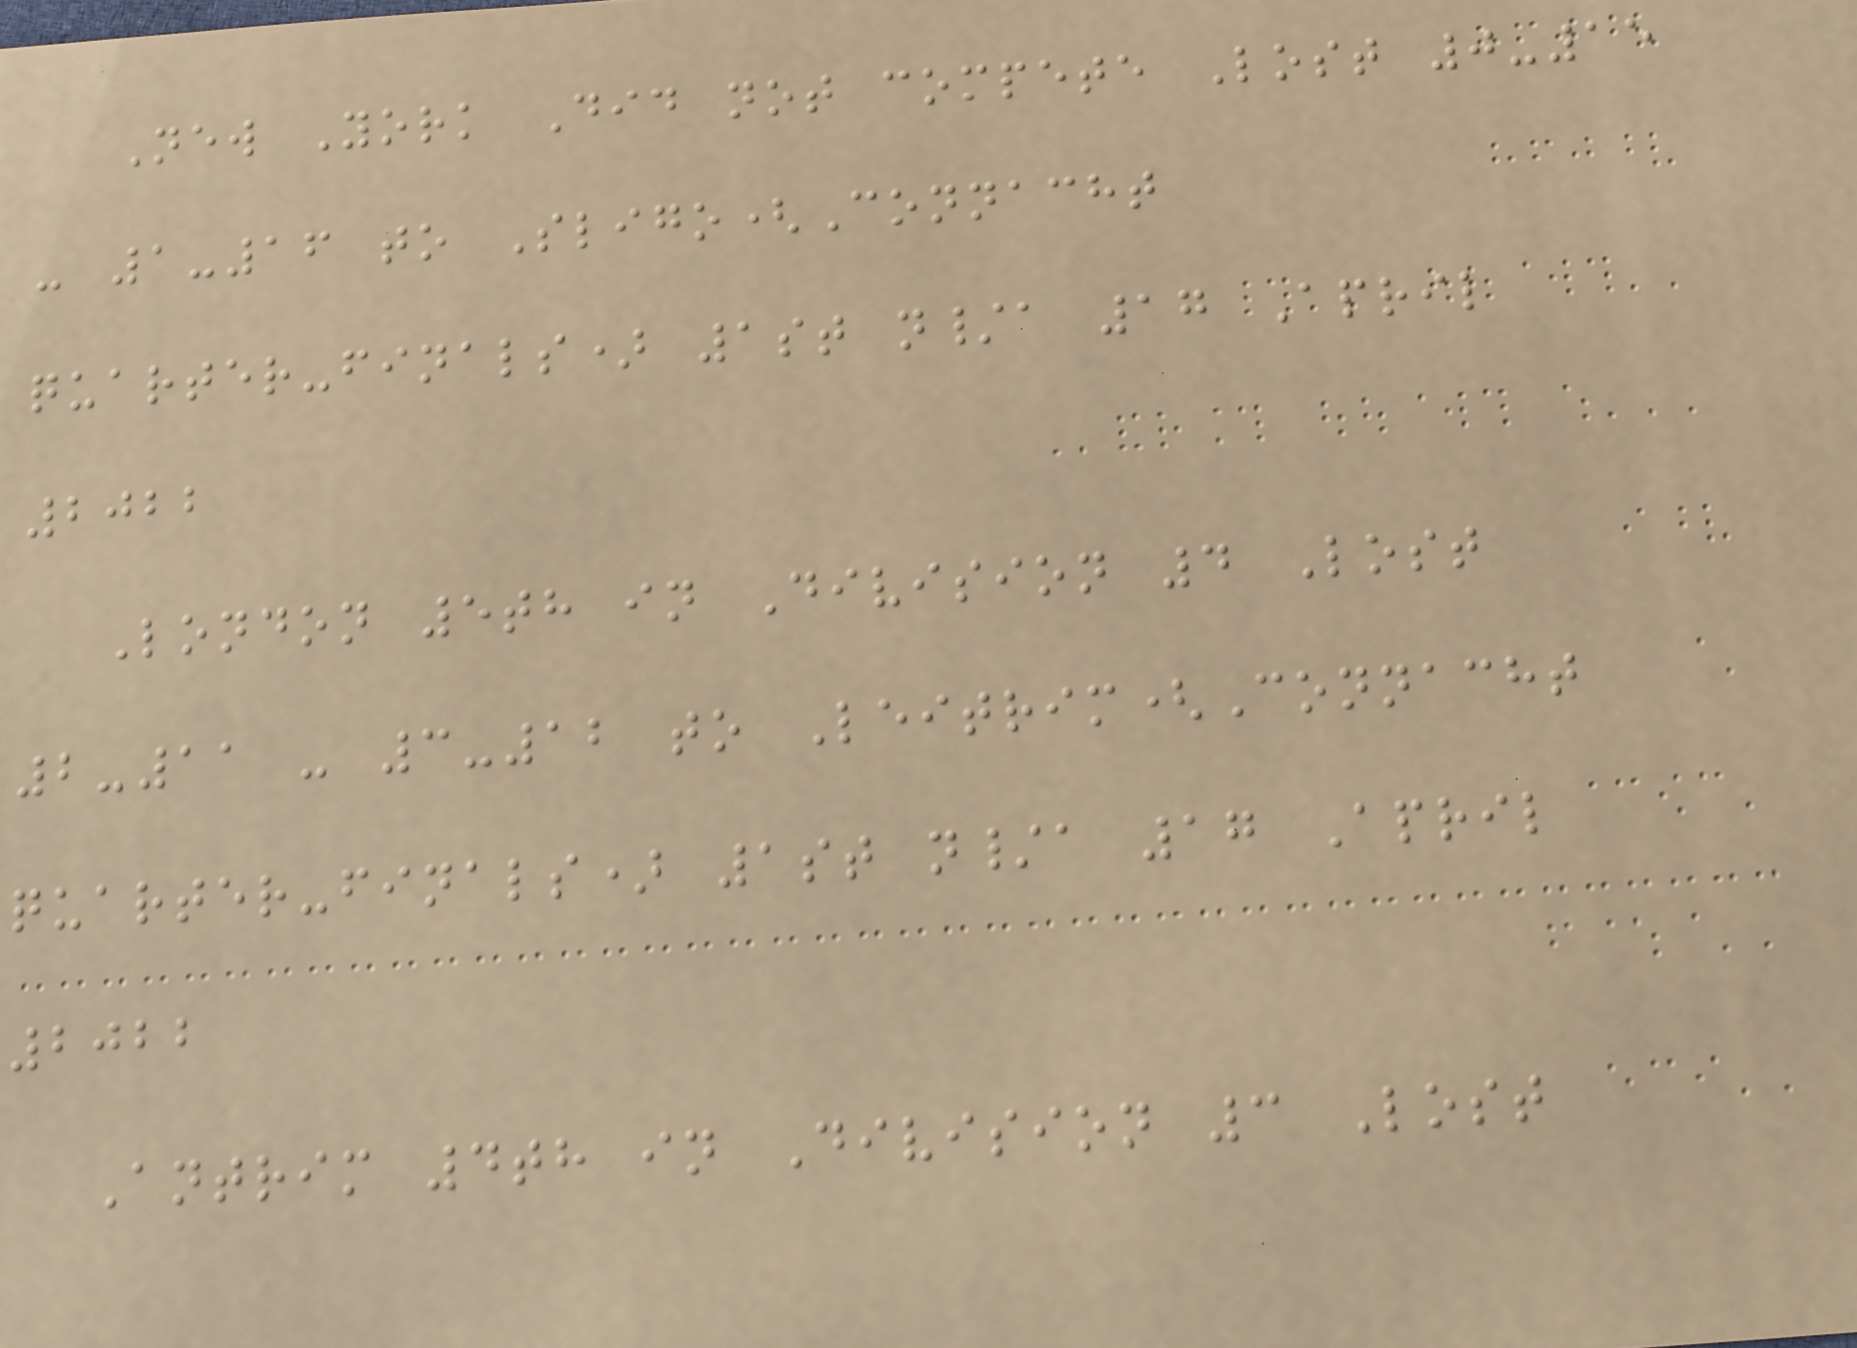New York Did not compete Lost 0-15
- 1-16 to Sligo(Connacht
quarter-finals) 1st n/a 17 April
2022
London 5th in Division 4 Lost
2-11 - 3-12 to Leitrim(Connacht
quarter-finals) 1st n/a 17 April
2022
Antrim 4th in Division 3 Lost
